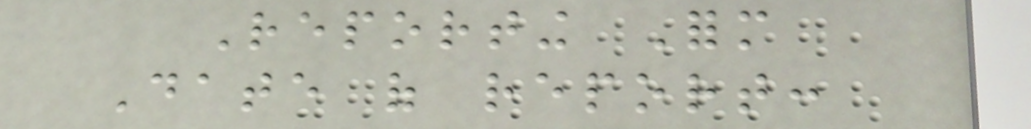Reporting Form
Date of report:
